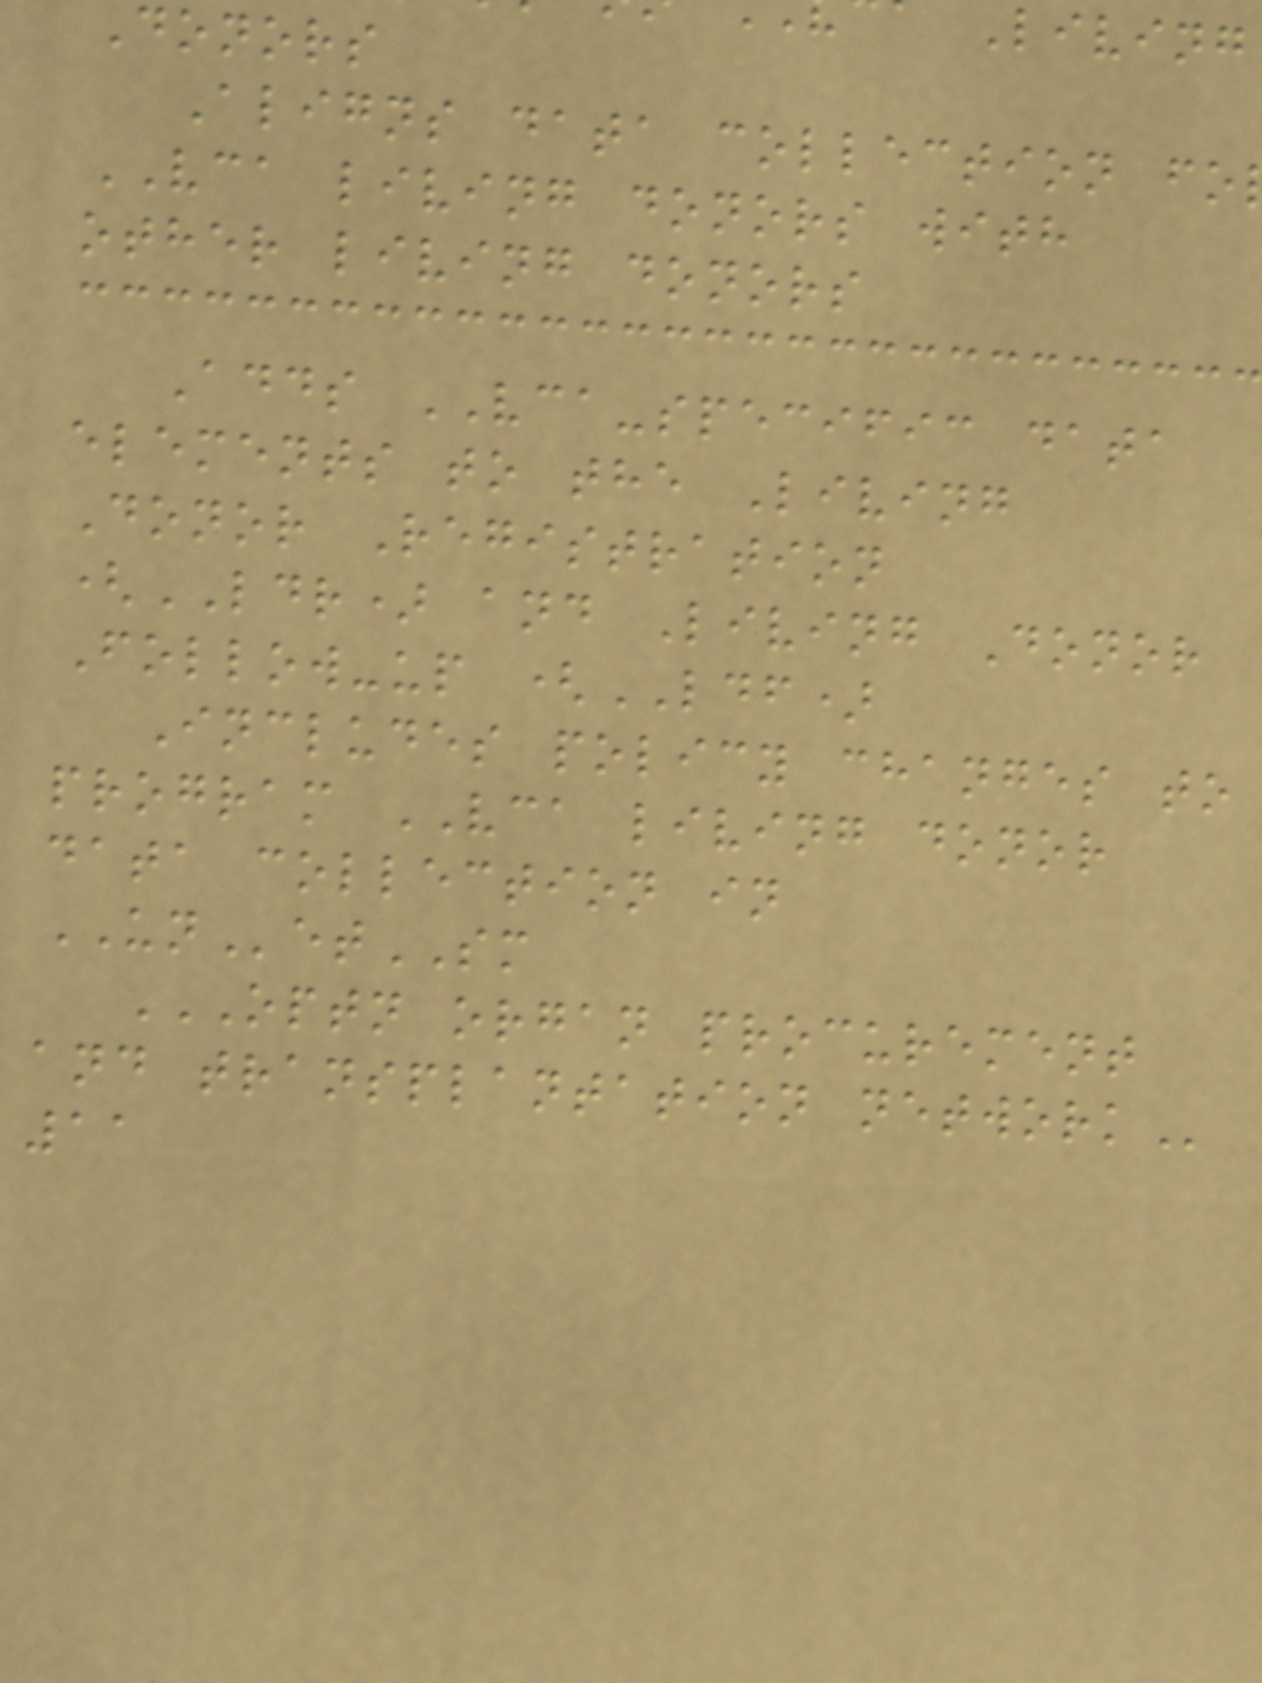Living
Donors
Aligns data collection fo
VCA living donors with
other living donors
Adds VCA-specific data
elements to the Living
Donor Registration
(LDR) and Living Donor
Follow-up (LDF)
Includes policy changes to
program VCA living donor
data collection in
UNetSM
OPTN ORGAN PROCUREMENT
and transplantation
11
